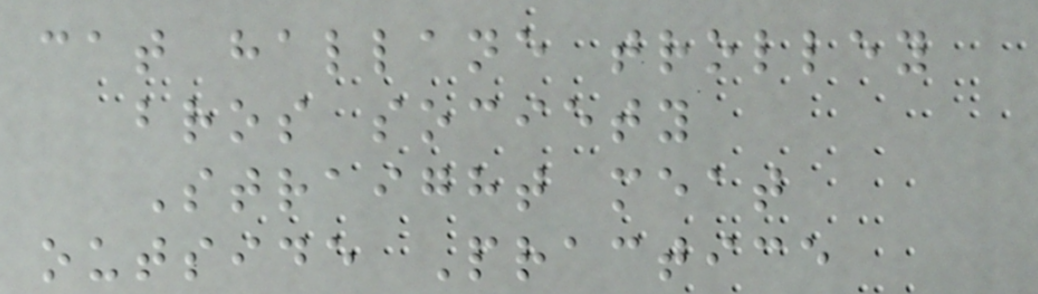cat hallane trolley
bros society
Straight meat
outside Practice
